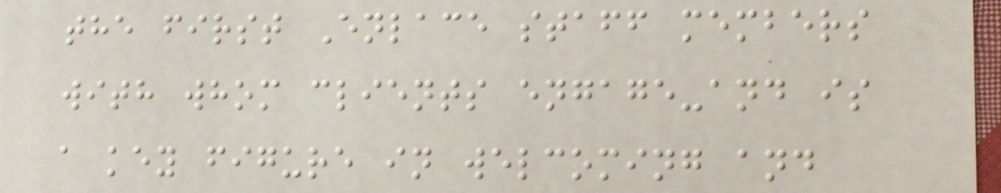the first Enlace staff members
with whom clients engage-and is
a key figure in welcoming and
